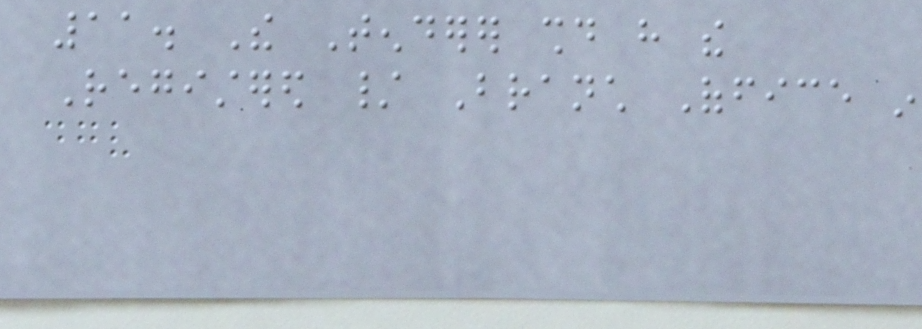11. The Tenderer should have the
Registered / Branch Office in
